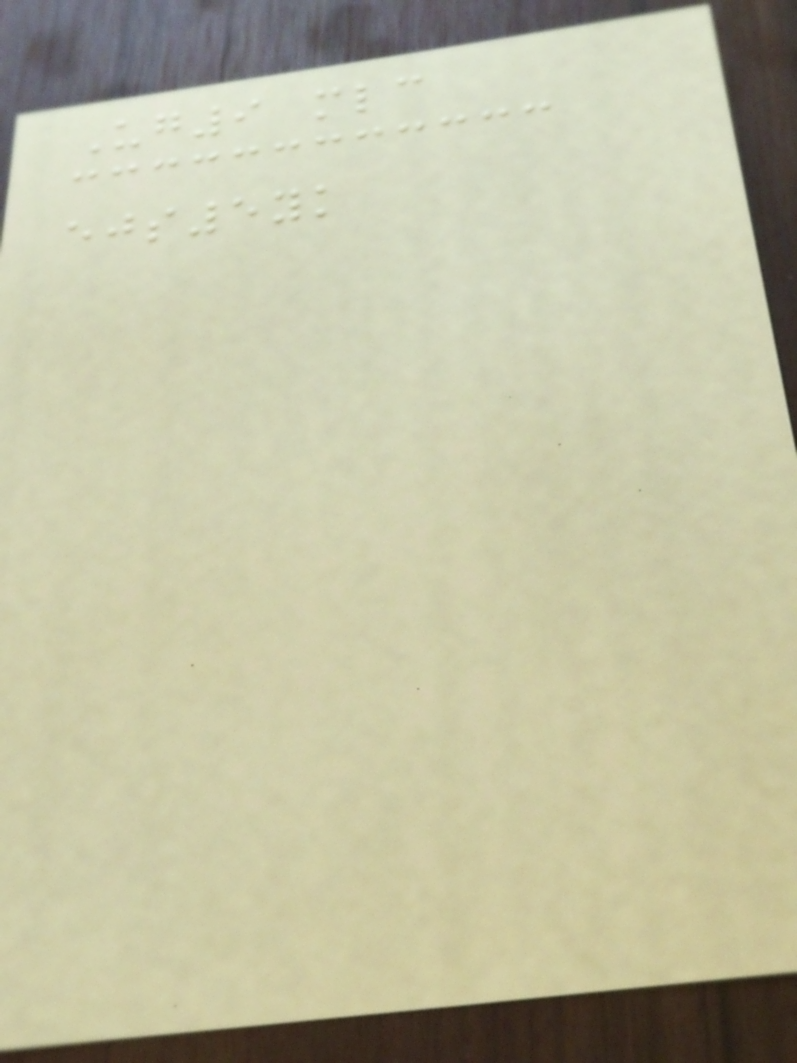Ug9 mlc
ejs5yk
